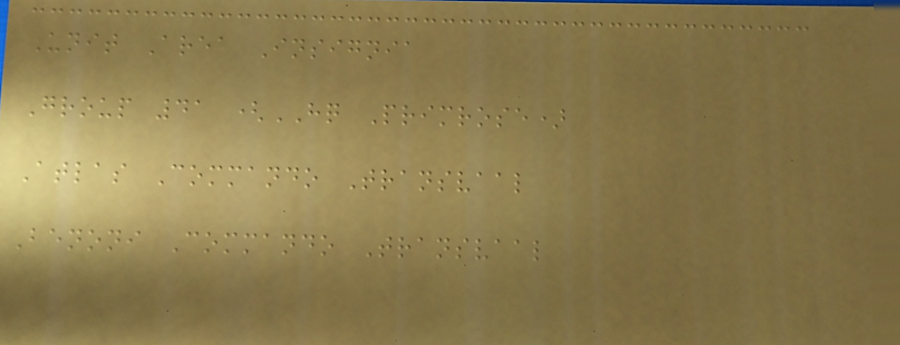Unit Area Insignia
Group 41 (HQ Primrose)
Atlas Commando Transvaal
Benoni Commando Transvaal
